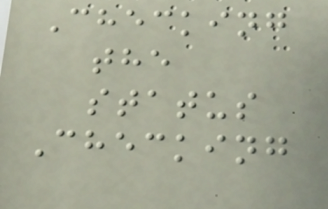Checking
the
status
Checking
